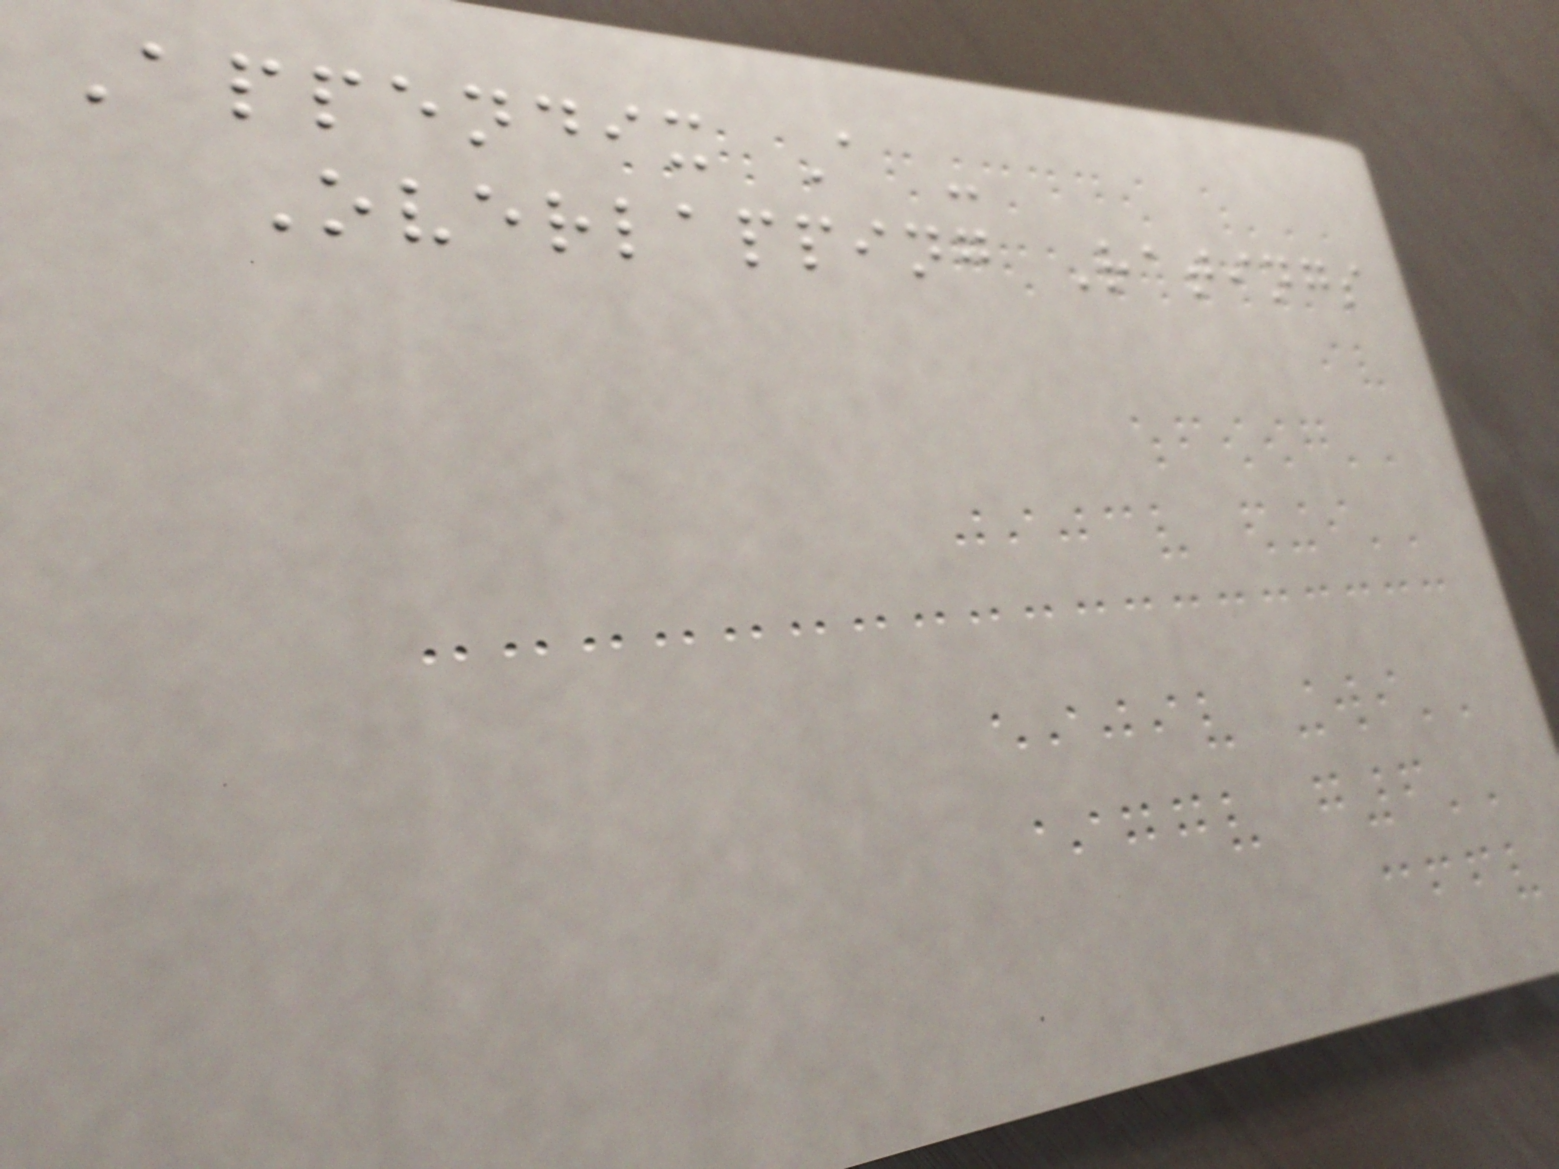Appendix A -
Overlapping Ratings
